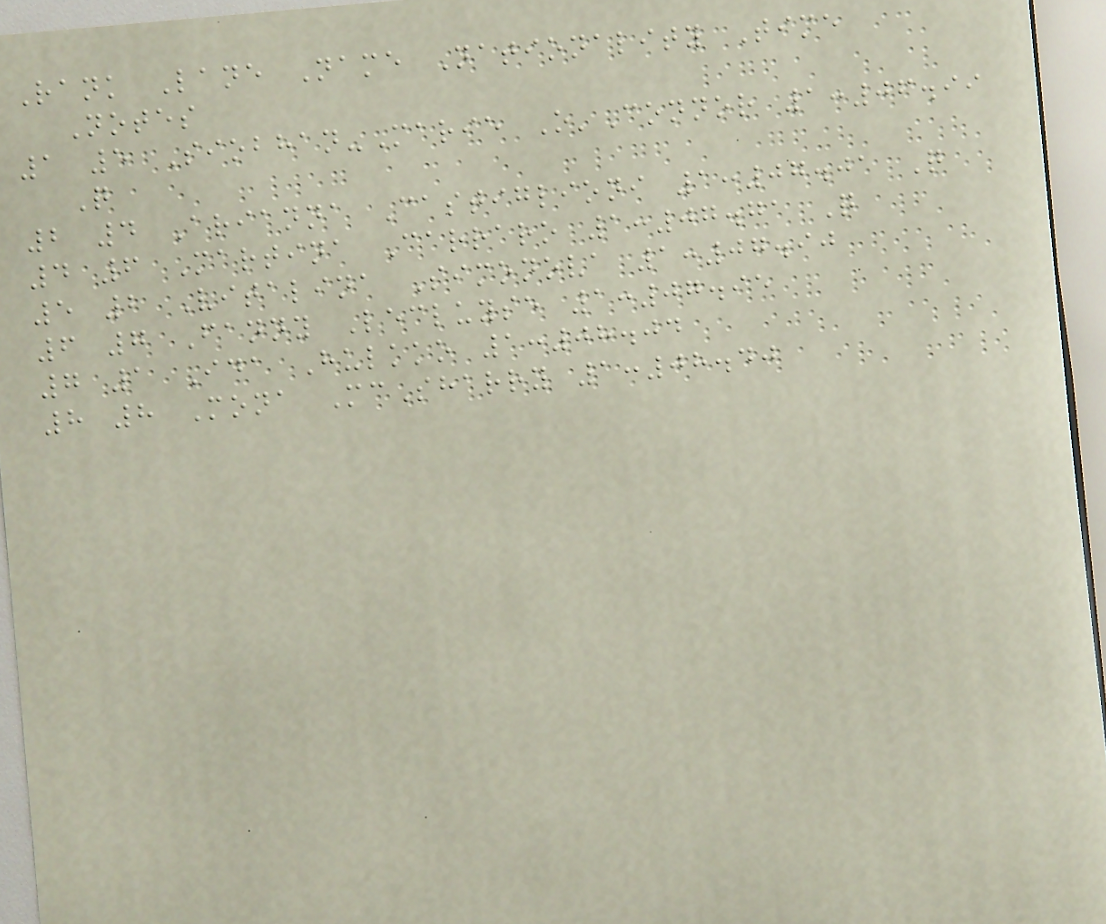Rank Lane Name Nationality Time
Notes
1 5 Siobhan-Marie O'Connor 1:06.99
Q
2 4 Arianna Castiglioni 1:07.01 Q
4 6 Martina Carraro 1:07.71 Q
5 2 Vitalina Simonova 1:07.90
6 7 Fanny Lecluyse 1:07.95
7 1 Ida Hulkko 1:08.04
8 8 Mona McSharry 1:08.40
